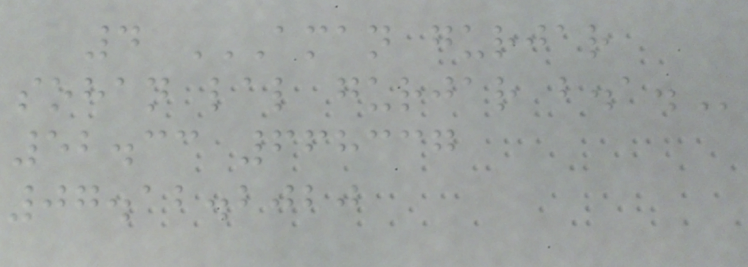4 AMAN GURJAR
SOHAN LAL GURJAR B.A.
52.33 668337
07.12.2020
